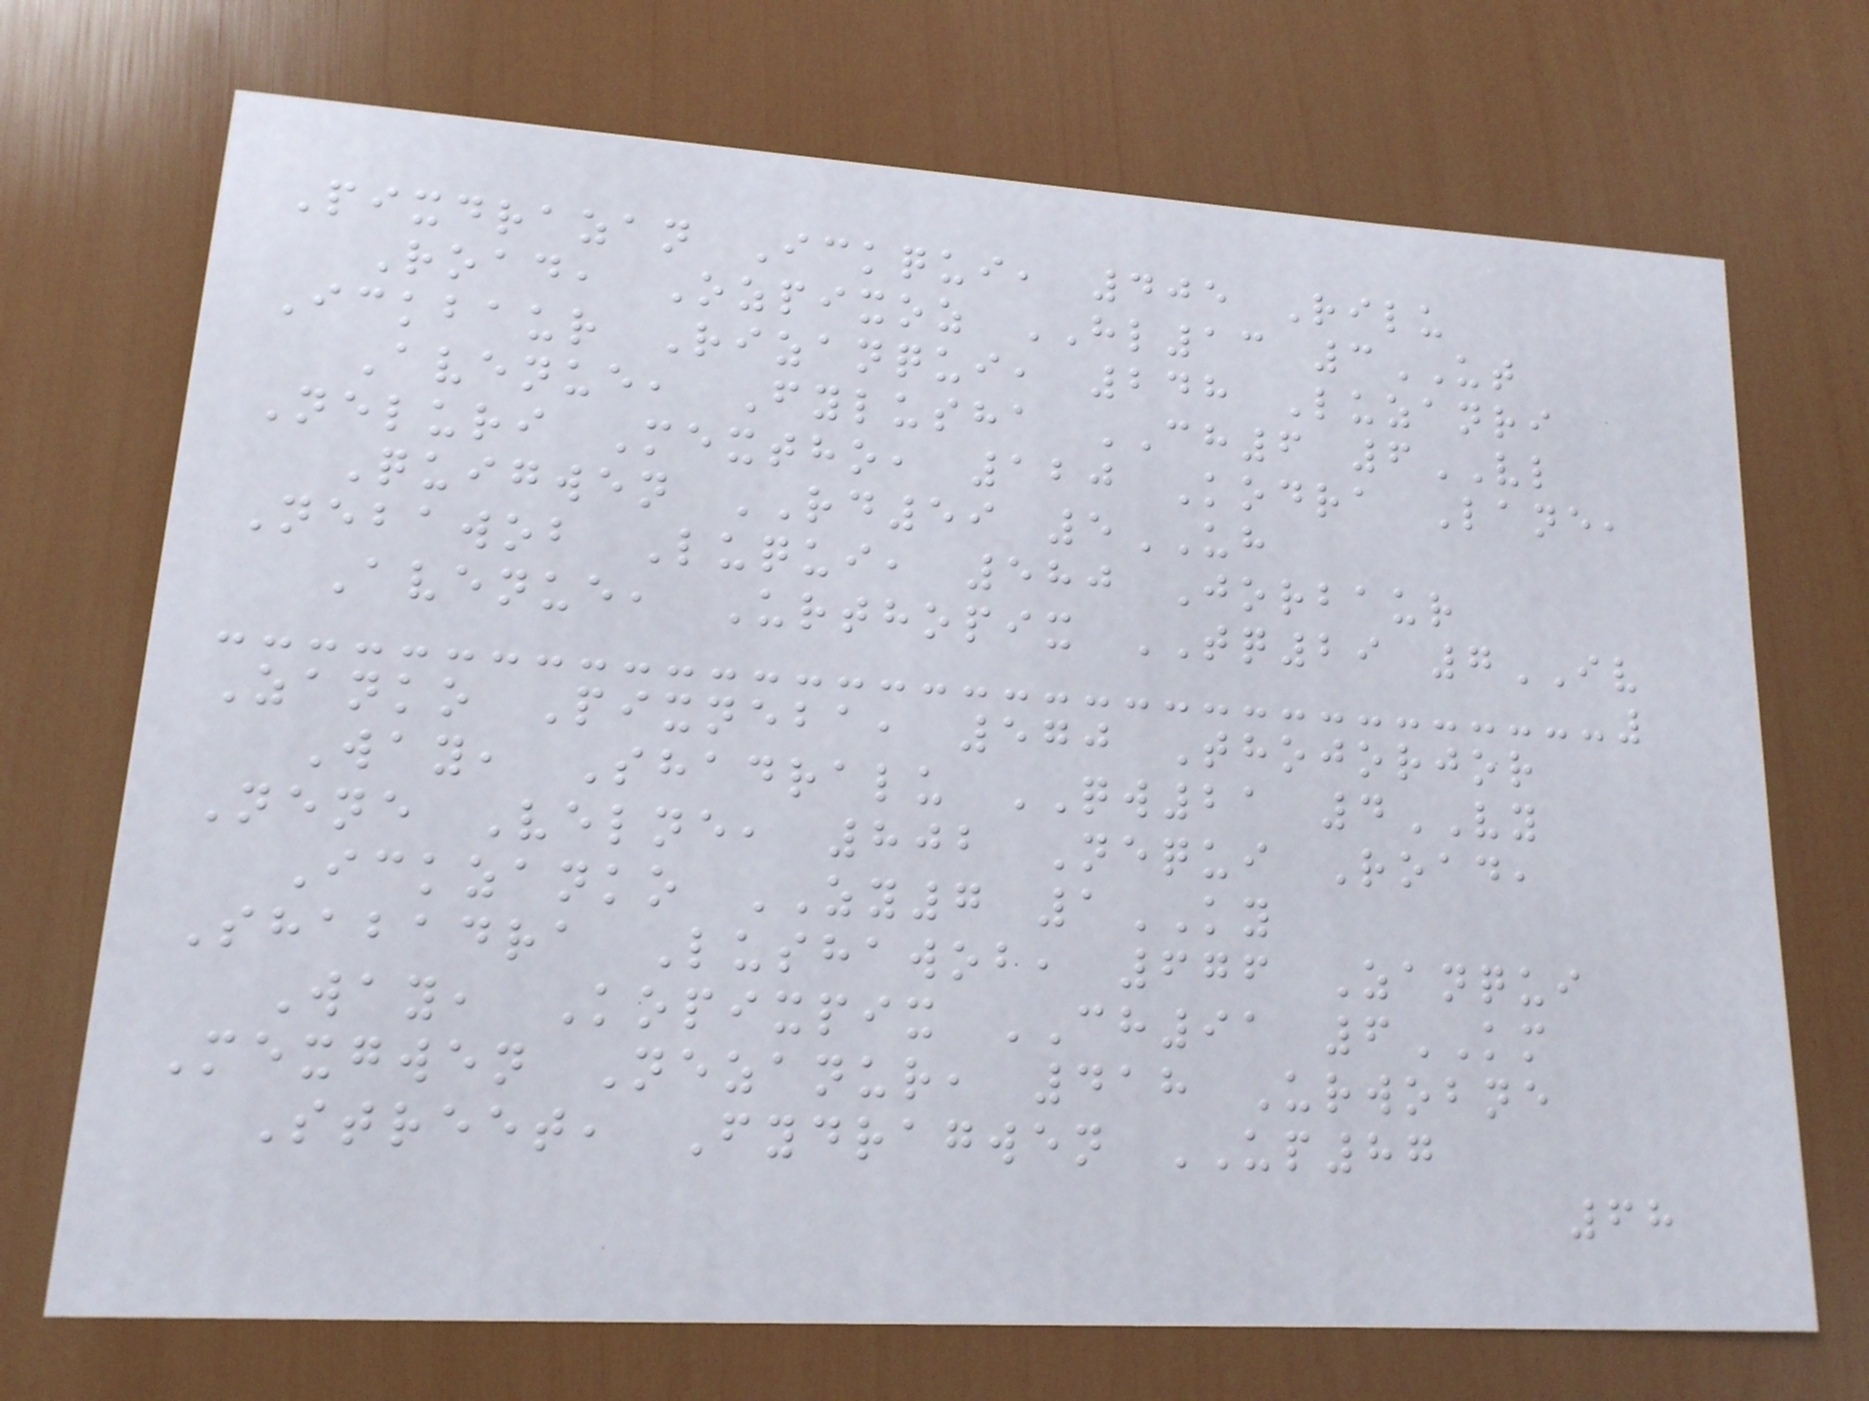Pixdrazan Ickqui, 405 Rilu
Road, Ozpixoz HL13 3UT
Ickbaur Rizanqui, 248 Luzanri
Avenue, Fylusha CH6 6VL
Neluri Mextho, 120 Kodra Lane,
Quigwen RD59 5UH
Nebawob Luqui, 580 Jorbaur
Avenue, Urthopix TQ29 7IV
Zanko Pixneba, 570 Thojorjor
Way, Shadralu QW21 4VY
Nene Velne, 802 Nequi Road,
Ickzanko ZY7 1KY
Shabadra Lushawob, 676 Zanqui
Way, Kopixpix CH91 6KM
Mexgwen Nezanur, 418 Urwobne
Street, Fydragwen UP87
68
